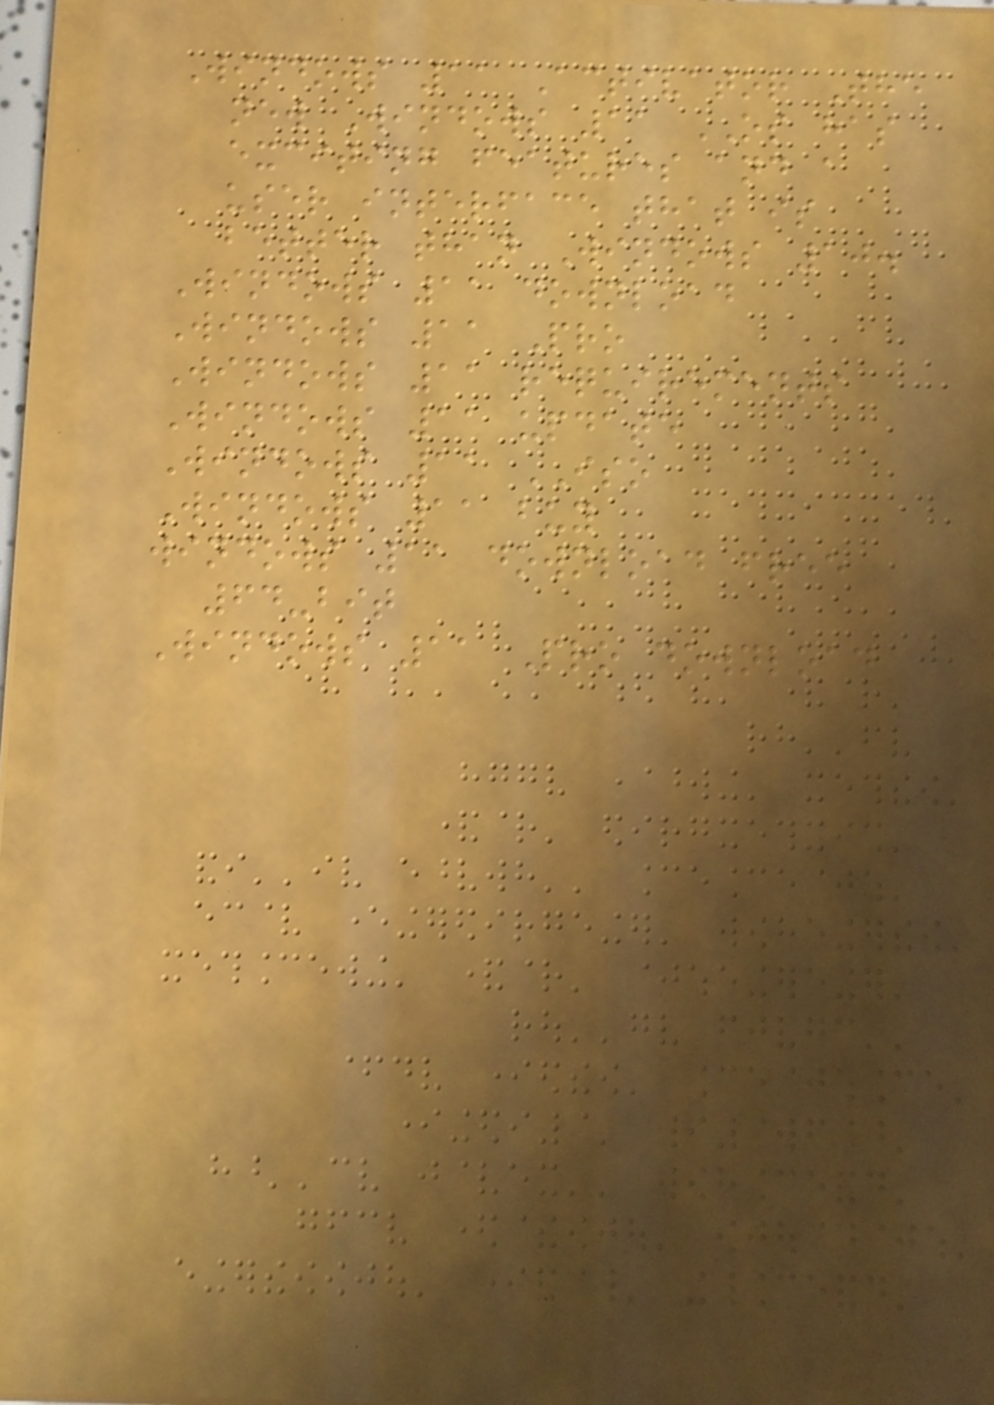Windows 11 Activator The
new Windows 11 OS has
exciting features and a
user interface that is
better than Windows 10.
Windows 11 download
Windows 11 Pro
Windows 11 requirements
Windows 11 update
Windows 11 ISO
Windows 11 buy
windows 11 download free
64-bit
Windows 11 Pro download
